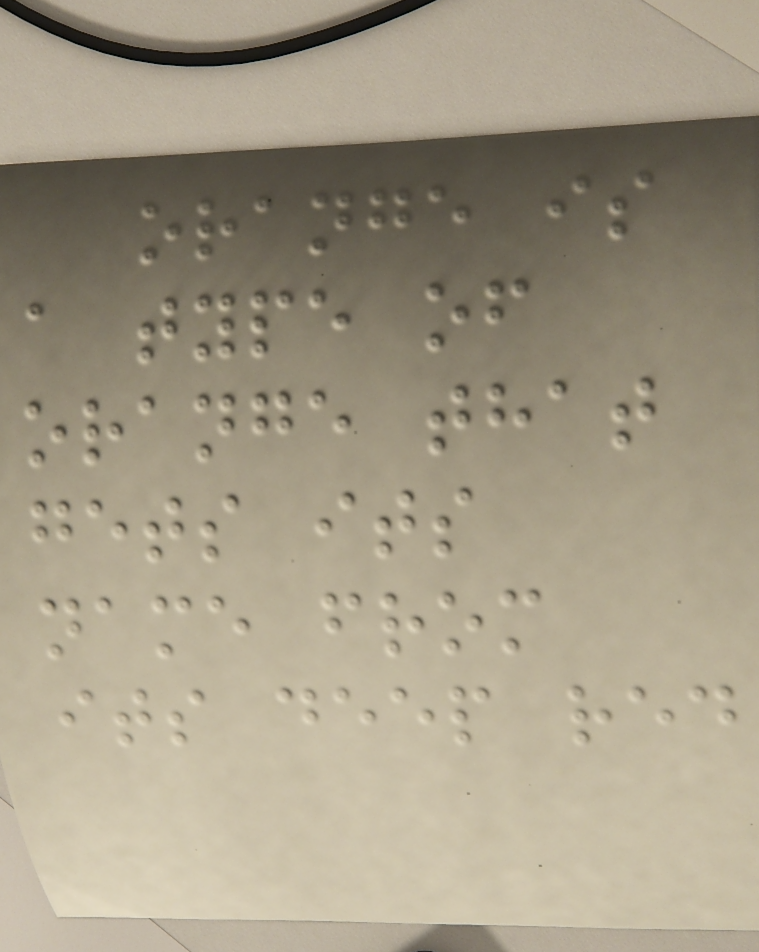orange is
a type of
orange that
gets its
name from
its deep red
